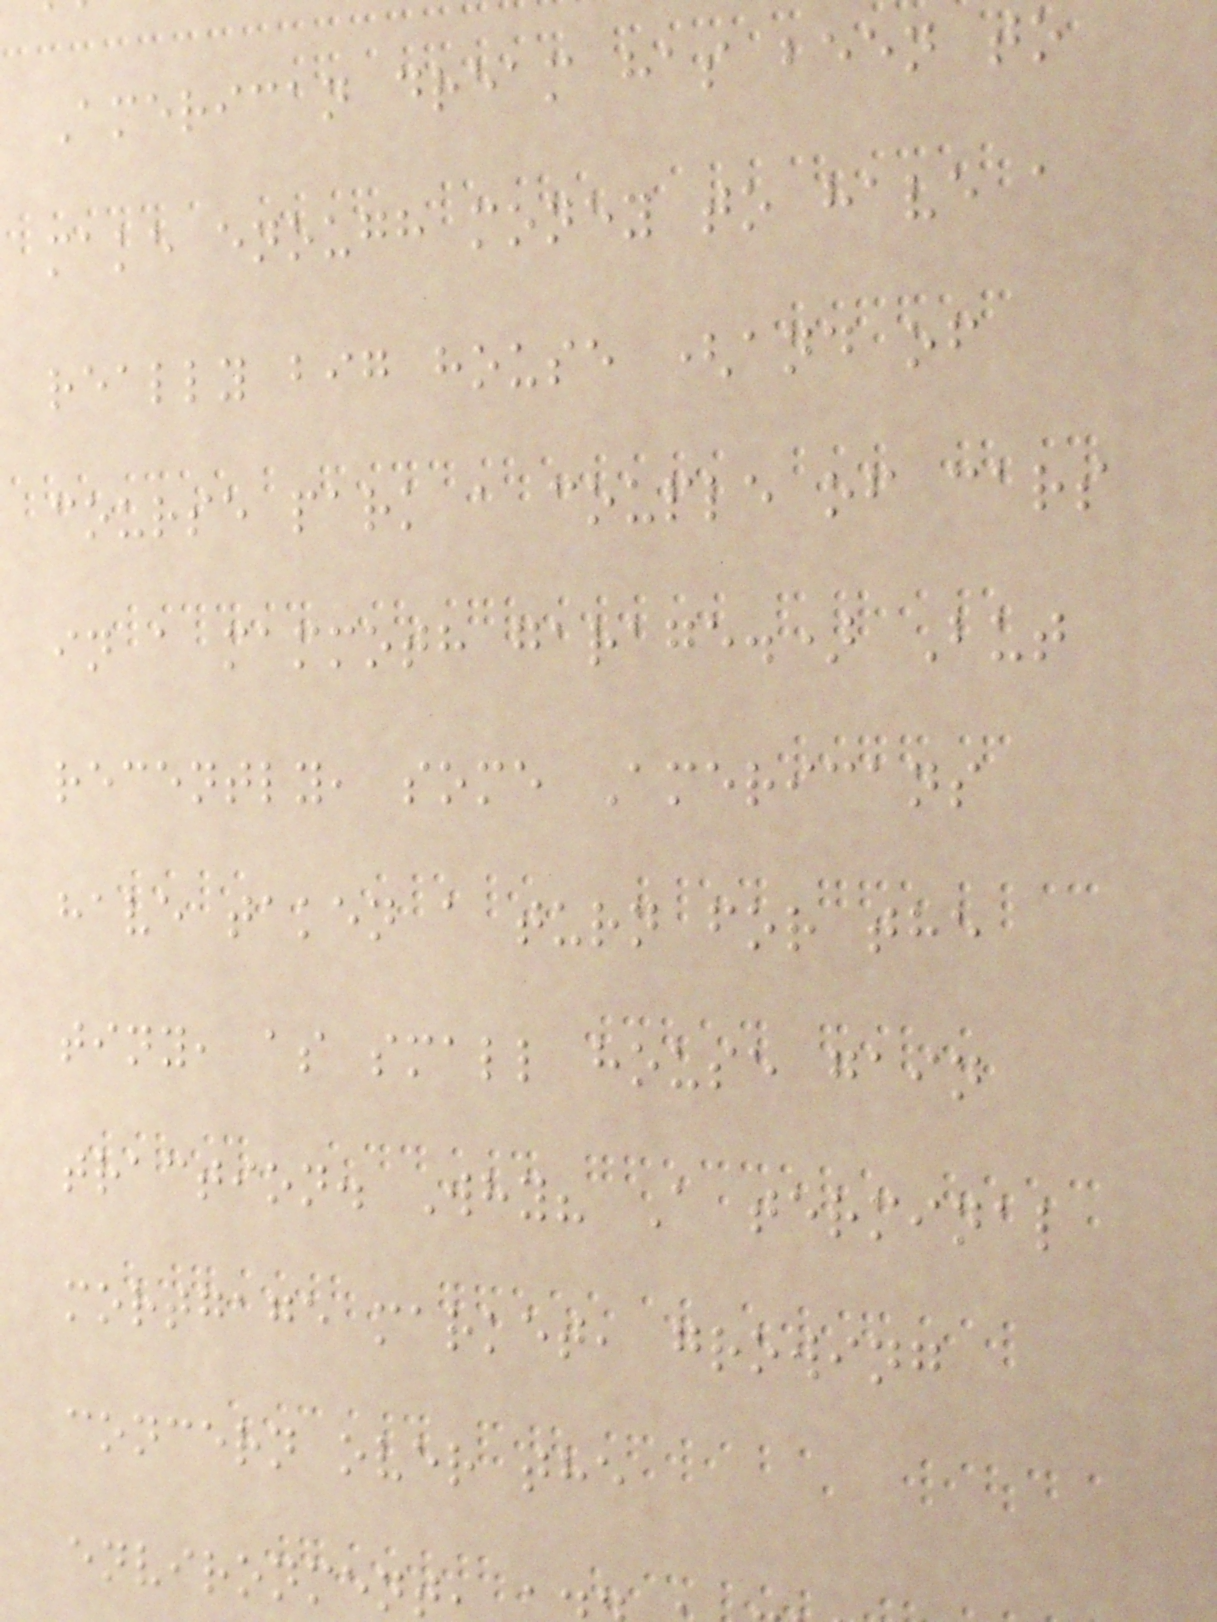American dream has been to
make enough money to have a
really big house (and of
course park a couple of cars
in a mammoth garage.) But
recently, some Americans
have taken a turn for the
tiny, as small house gain
traction. Why? A terminal
mortgage market, growing
concern over the
environment
